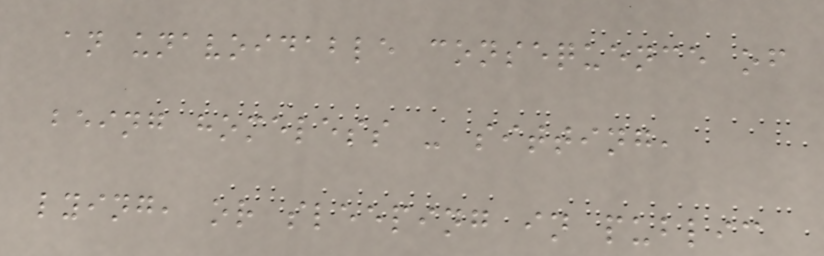an unavoidable consequence of
being homeless - sitting,
lying, or sleeping in public
